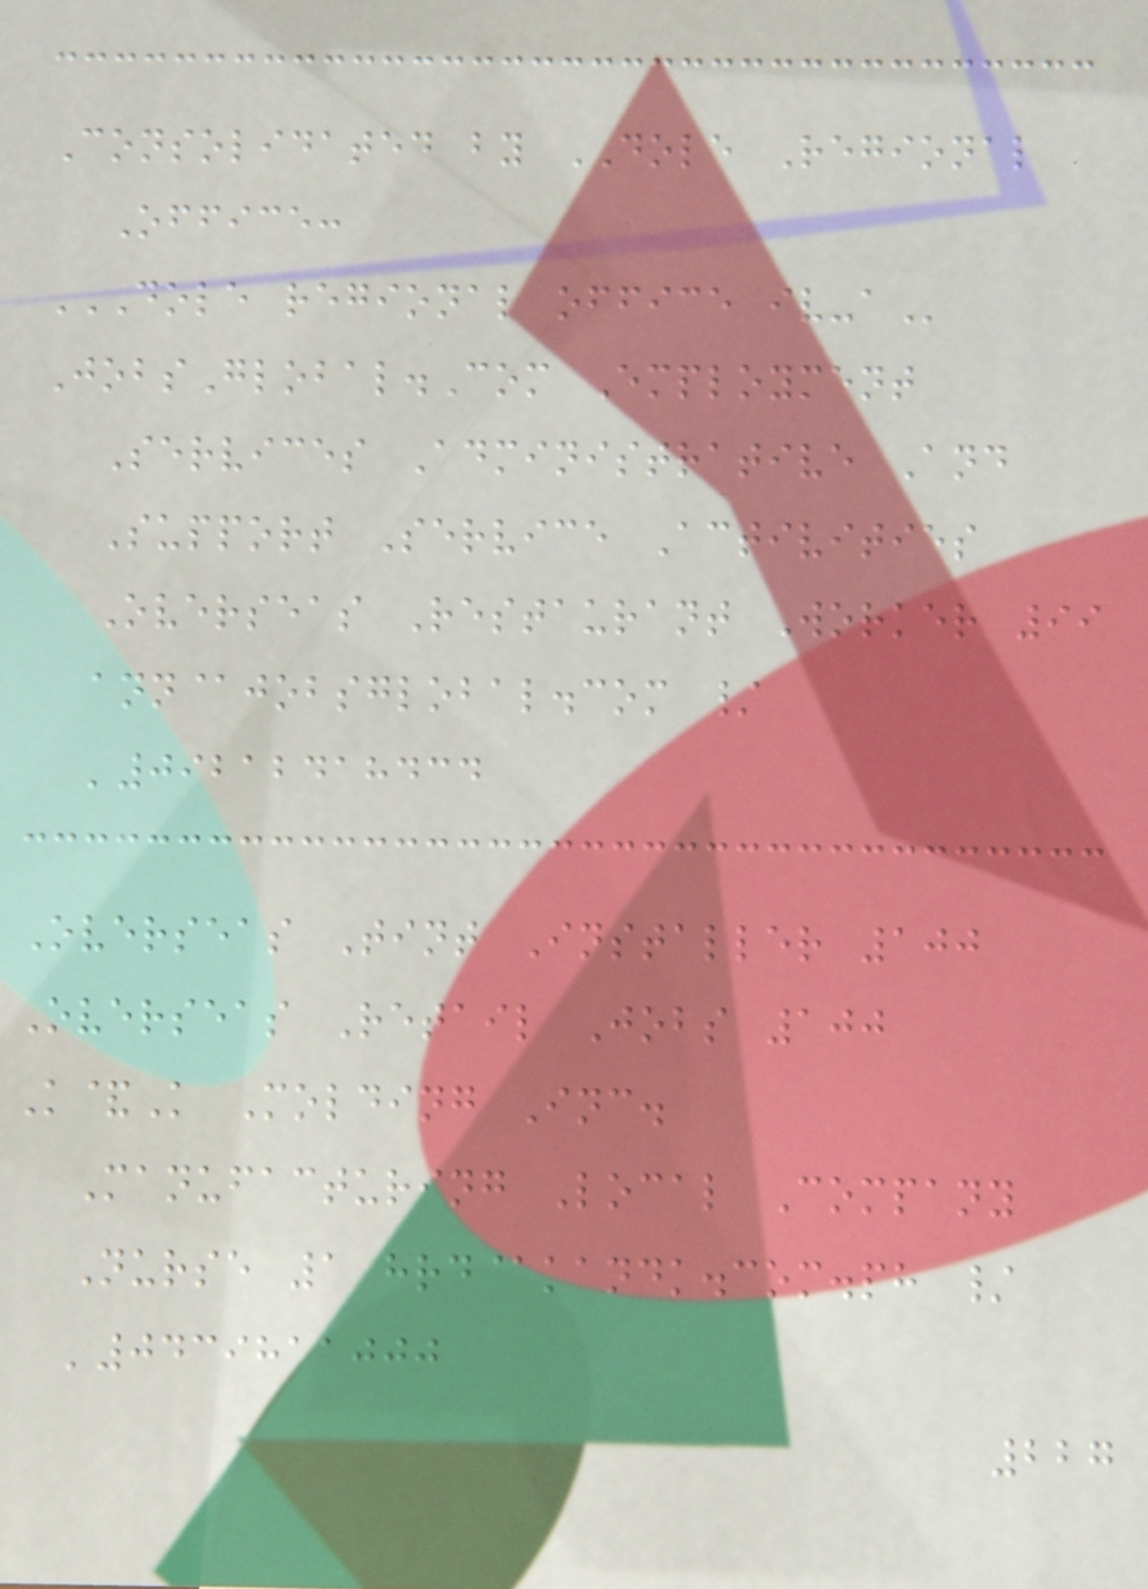Consolidated by DOLE Regional
Office:
DOLE REGIONAL OFFICE IV-A
JobsGlobal.Com Employment
Services Administrative And
Support Service Activities
Overseas Restaurant Worker 99
ann@jobsglobal.com /
'09212418434
Overseas Tint Installer 100
Overseas Retail Jobs 100
K&K Molding Inc.
Manufacturing Local Company
Nurse 1 hrd@kandk.com.ph /
'0439811000
227
